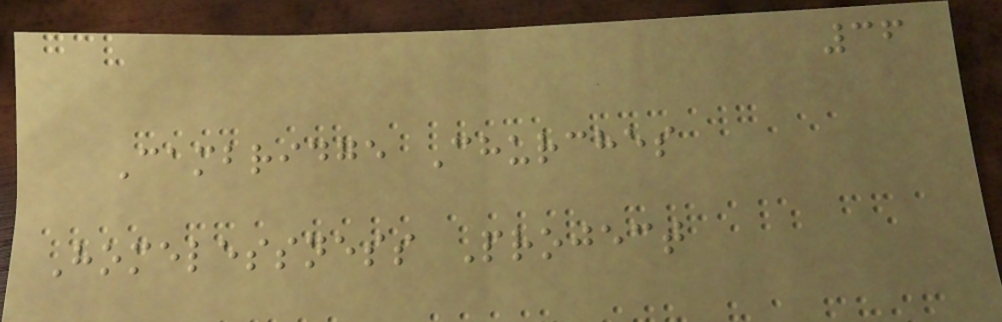36
Cambridge Churches
Homelessness Project
